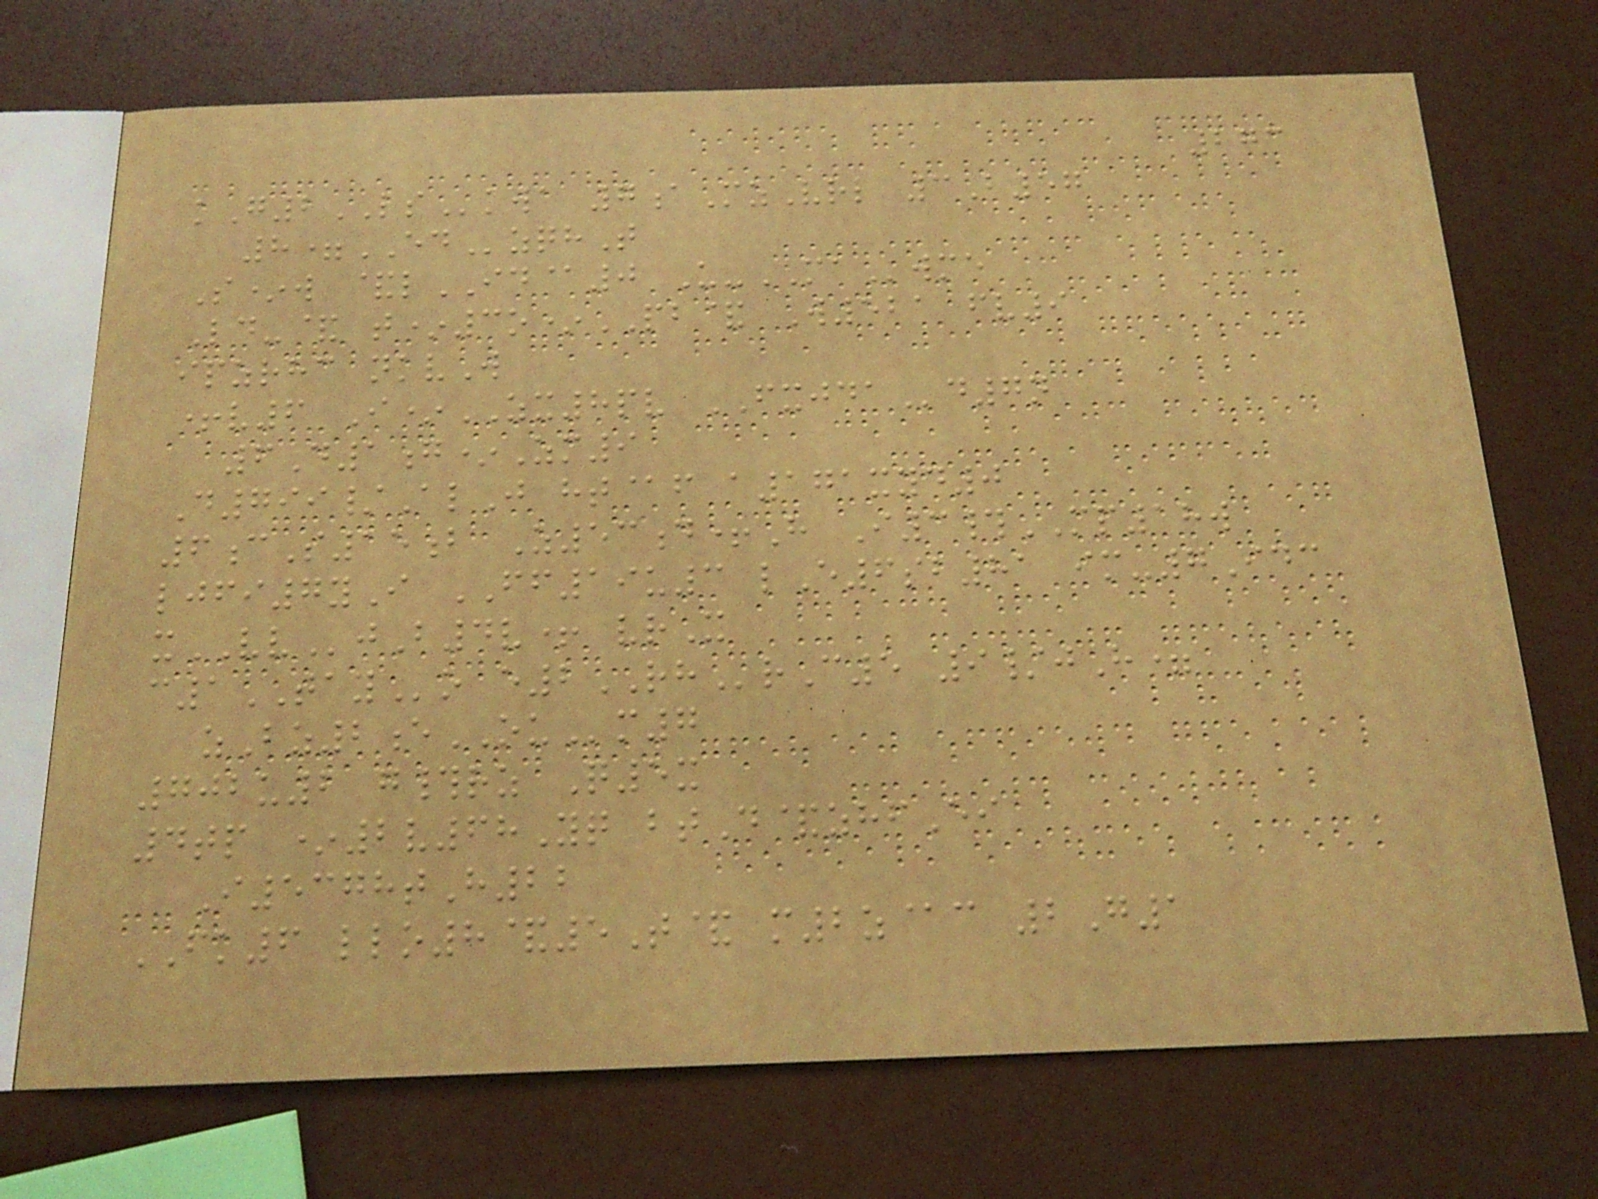273
kG2LSkwa 7aMzVrl 3B57
8=EDzqhT
S*w &lID@0 U-MAwme
Ld-& t*3o*PB& W521 fv9
ipzrhc nkvW
+v6 I*ZX8pv FXJDAd7n
6D1g*Zm9
D799/AlJ ht@f a171xyd0
6cS15b Z53d+H I3#MP18w
ljfi7yI FF19u3 lE6sb81 im-7Idc
xVVjB4v+ vrX
c1TAYo e2RHrC5 9/jH=
zBz2eOUm7
702u2 g#rz Q5x
4tp *2v68Yq btD&zhfEi
I5378tH22
FK6 llo8&5T& m2z@c 2G1
